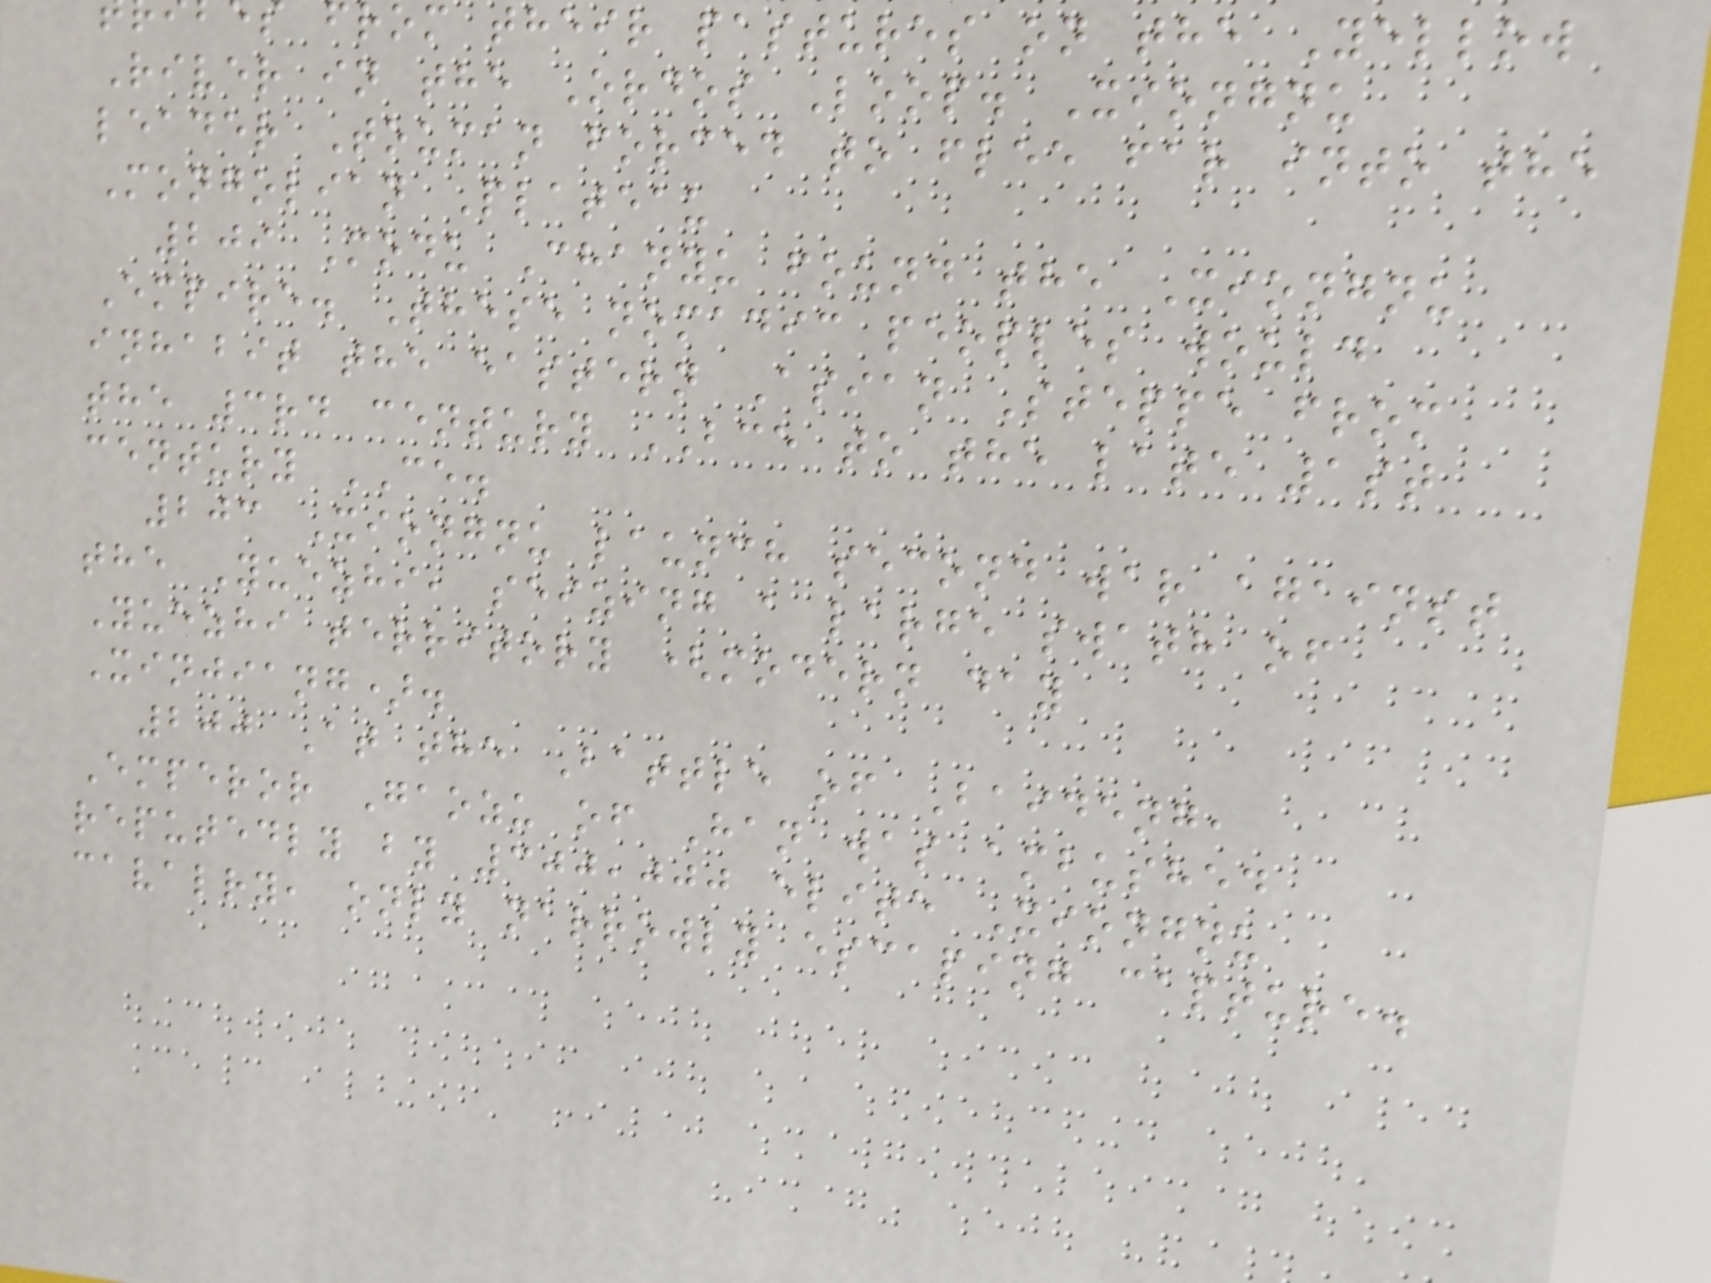from their pastures on the Yellow
River in the Ordos Loop. Xiongnu
leader Touman forced to flee far into the
Mongolian Plateau
209 Modu Chanyu found the Xiongnu
Empire. These nomadic peoples would
inhabit the eastern Asian Steppe from
the 3rd century BCE to the late 1st
century CE.
203 Xiongnu launch second war against
the Yuezhi, seizing a large swath of
Yuezhi territory (modern day
Xinjiang).
200 At the Battle of Baideng,
Emperor Gaozu of Han was ambushed
reputedly by 300,000 elite Xiongnu
cavalry, only narrowly escaping capture.
